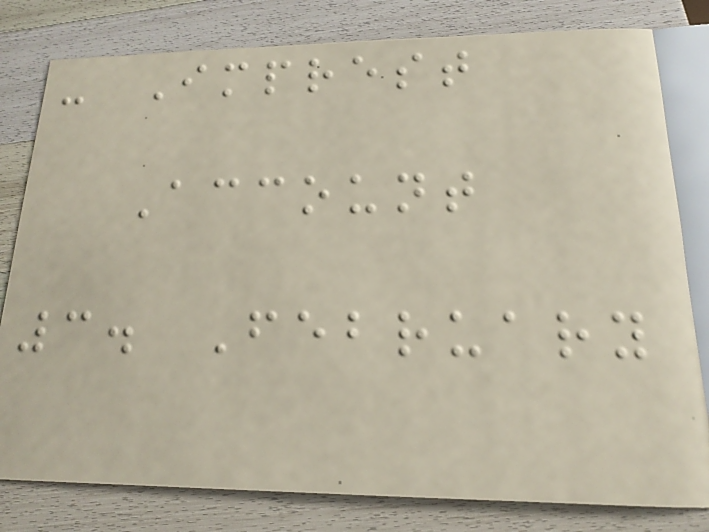- Imprest
Account
3. February
